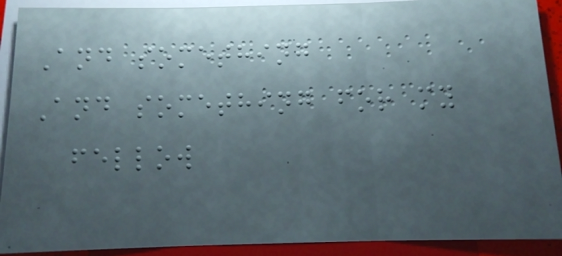And something
And something for my
fellow
